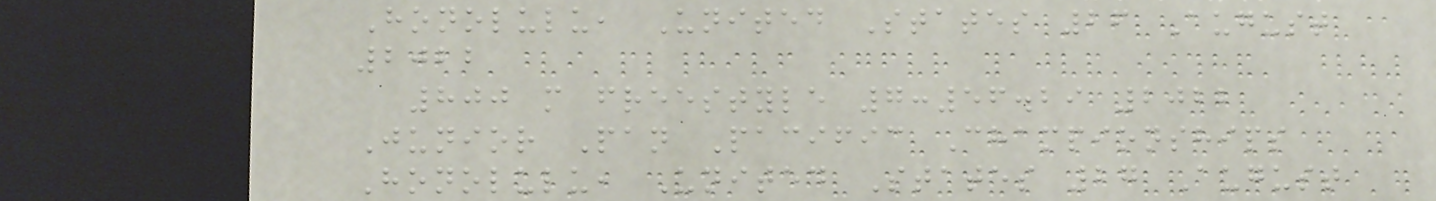Honolulu, United States 26 August
2022
800 m freestyle 7:56.29 2022
Junior Pan Pacific Championships
Honolulu, United States 27 August
